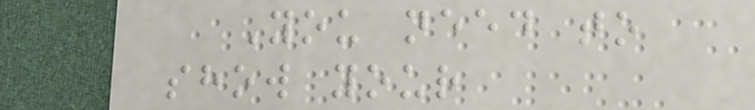You need to
show your
